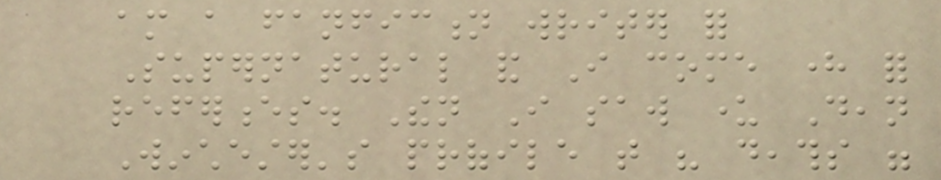am a fanfiction writer for
Supernatural and I come here for
references. Then I saw under Dean
Winchester's profile that his deaths were
